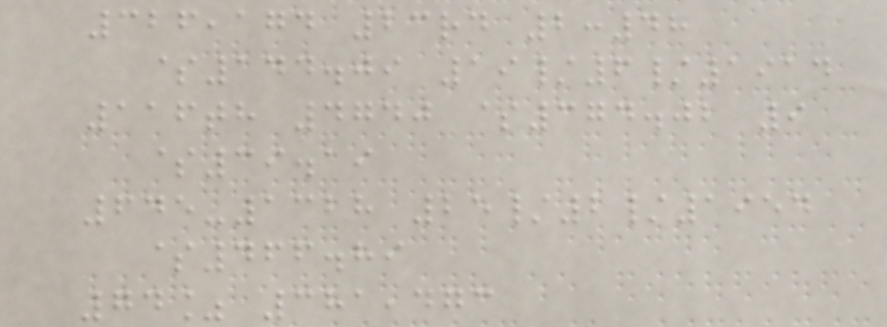326,174 23rd 2:48
$144.09 19/6/1914
116th 4740 $374.02 9
$39.19
645-1328 25/2/1954
$466.89
74% 381,473
